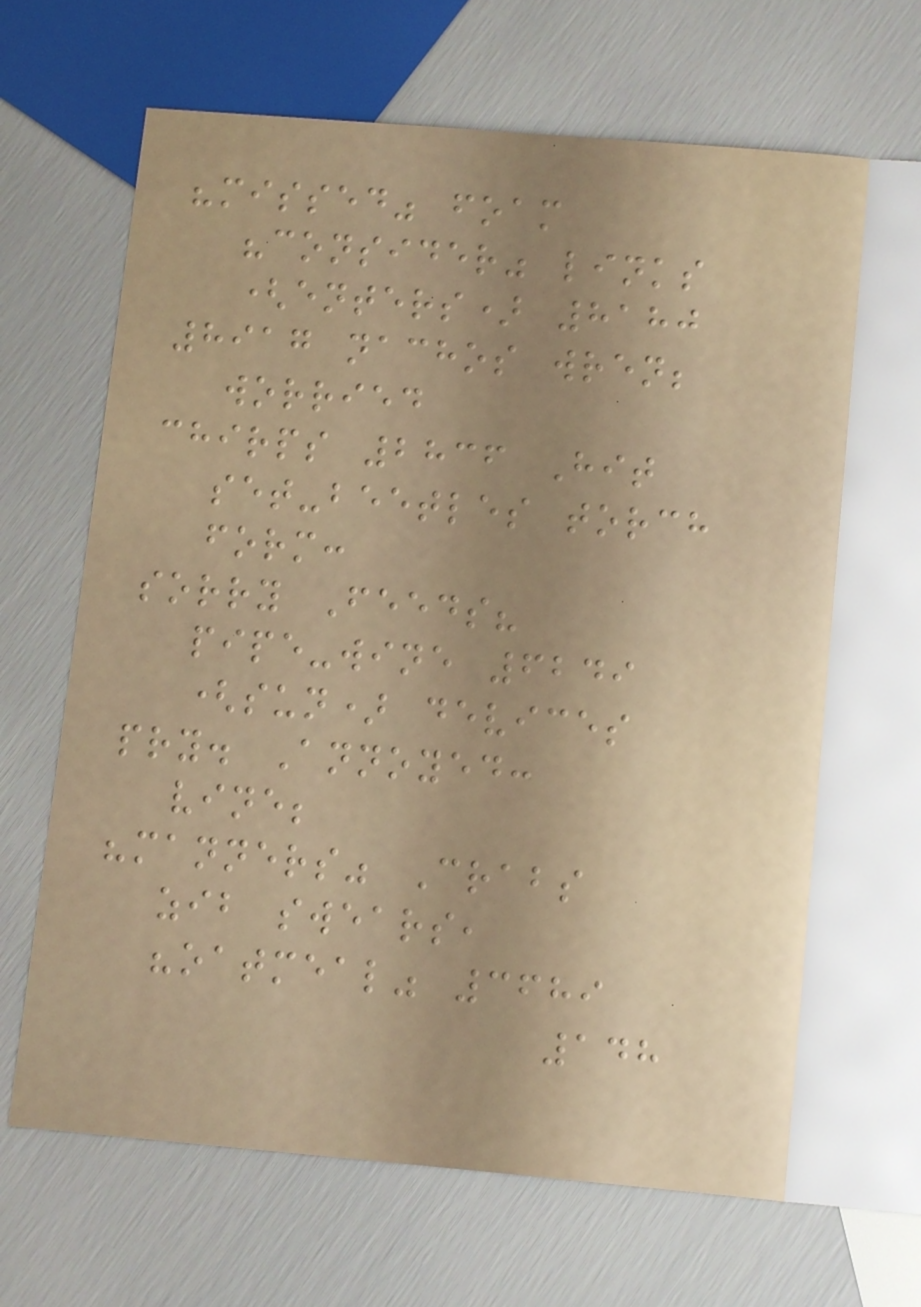"missed" foam
"consider" links
(enters) 8180
8917 nachos wren;
worried
chirps 2836 Hit
set-beetles torch
form:
sorry Feeds?
pipe-wine 6249
(sun) devices
pry. Annoyed:
vine;
"manners" Crabs
zib swears,
"oatmeal" 3689
148
